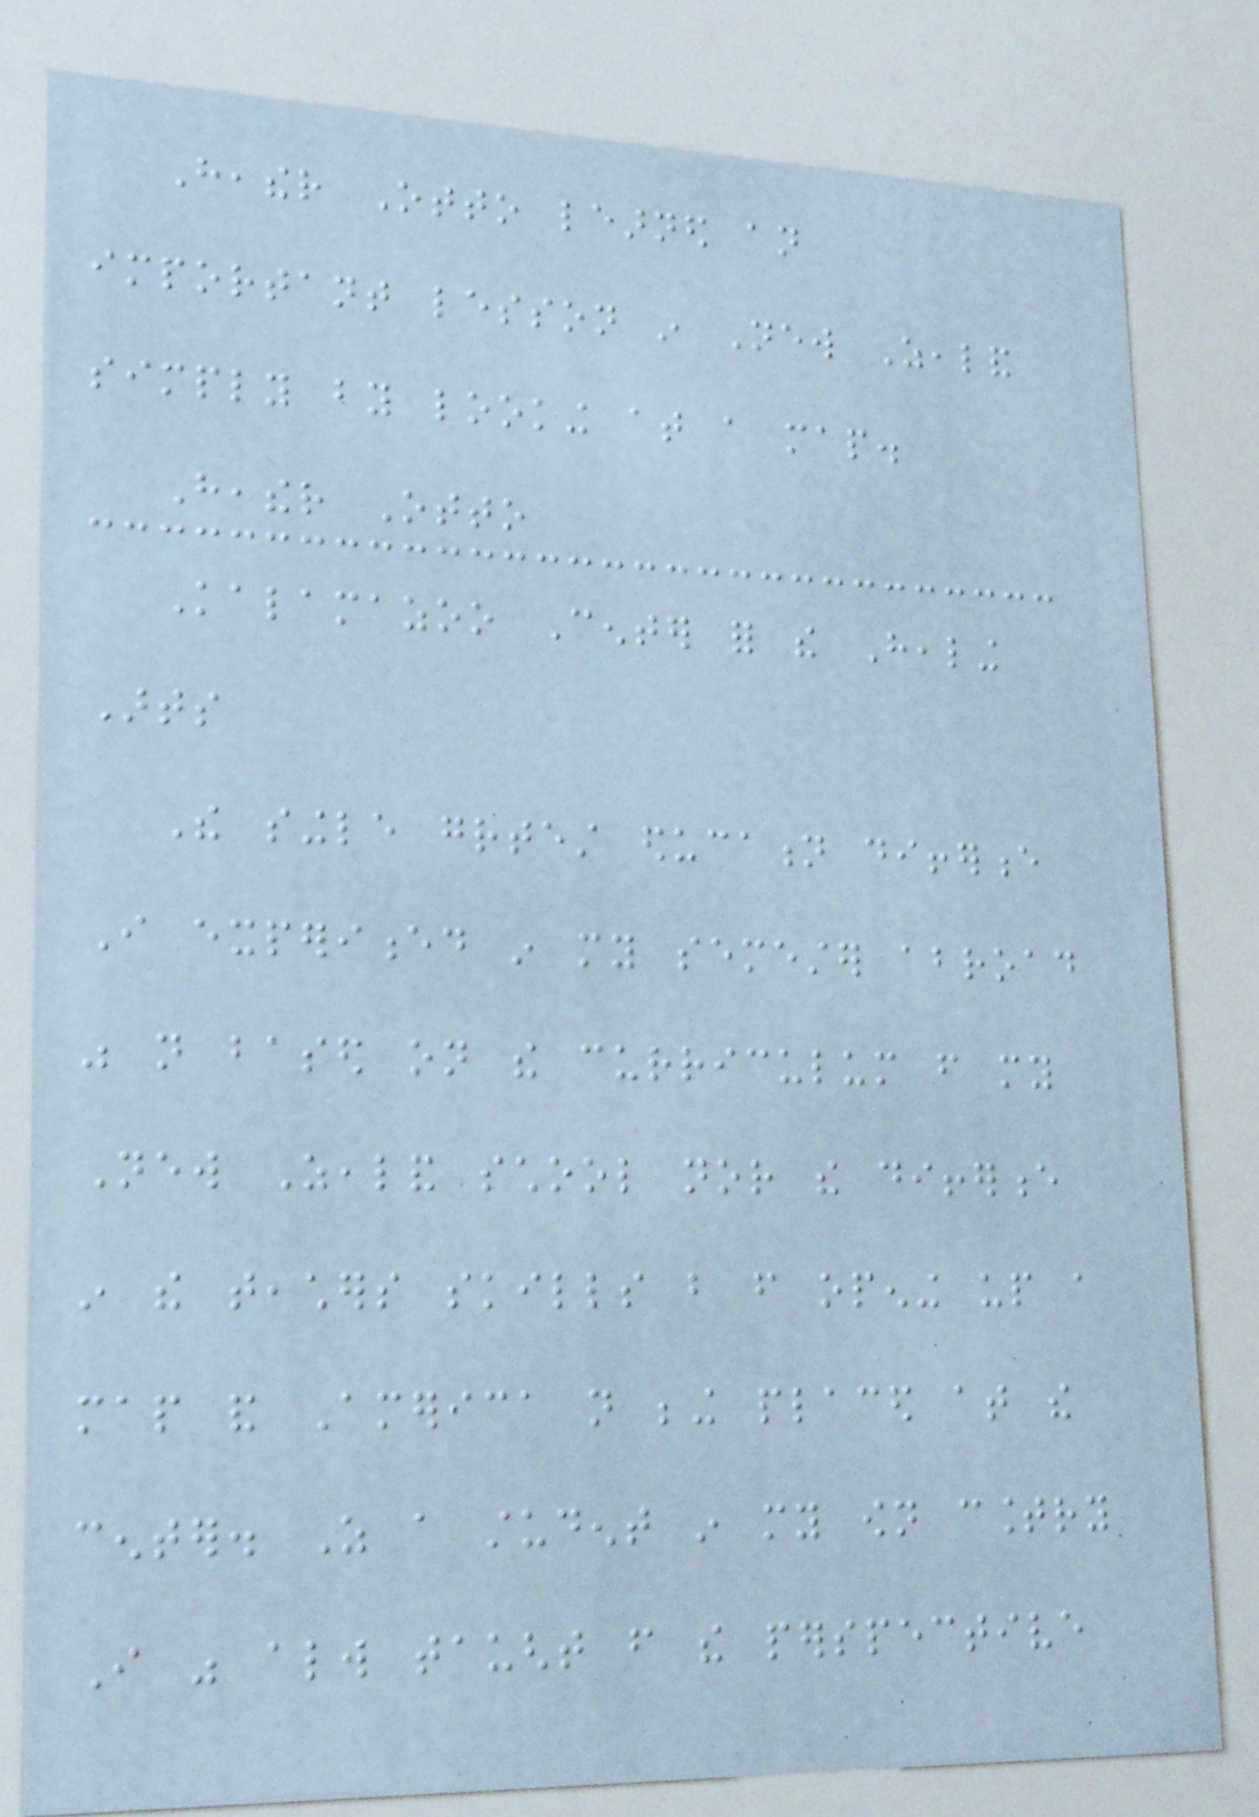Heather Otto learned an
important lesson in New Zealand
simply by looking at a map.
Heather Otto
Kalamazoo Center for the Healing
Arts
The single greatest education difference
I experienced in my semester abroad
was not based on the curriculum from my
New Zealand school nor the difference
in the teachers skills but from opening up a
map and America not being placed at the
center. As a student in my own country
I was always taught from the perspective
